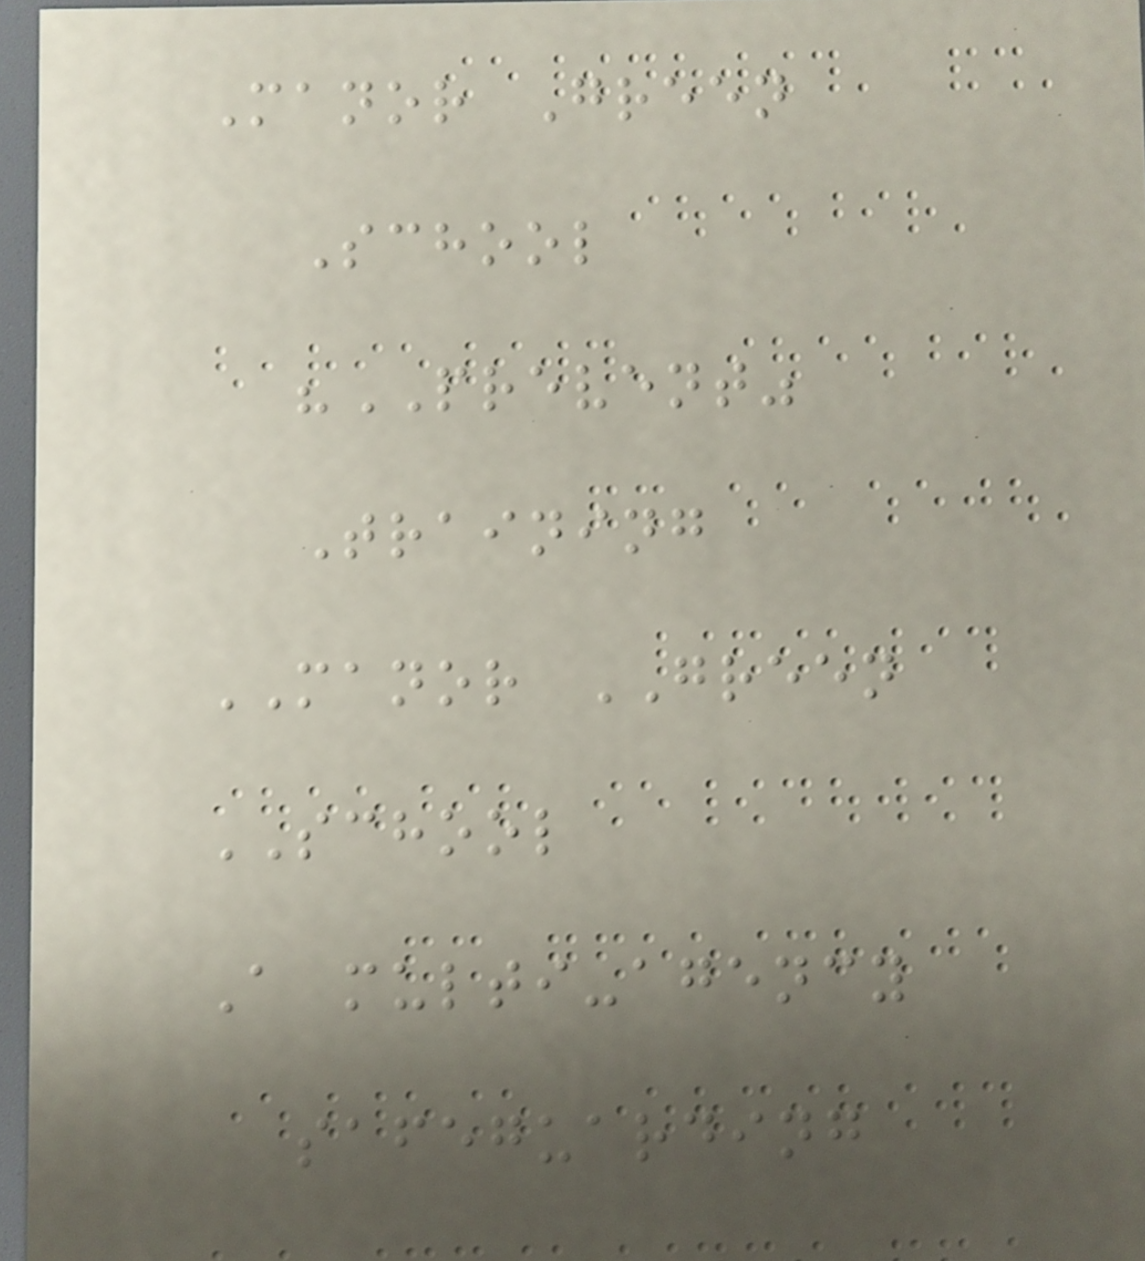Manor Green
School
"PREVENT"
Training
MANOR GREEN
SCHOOL
A multi-agency
safeguarding
